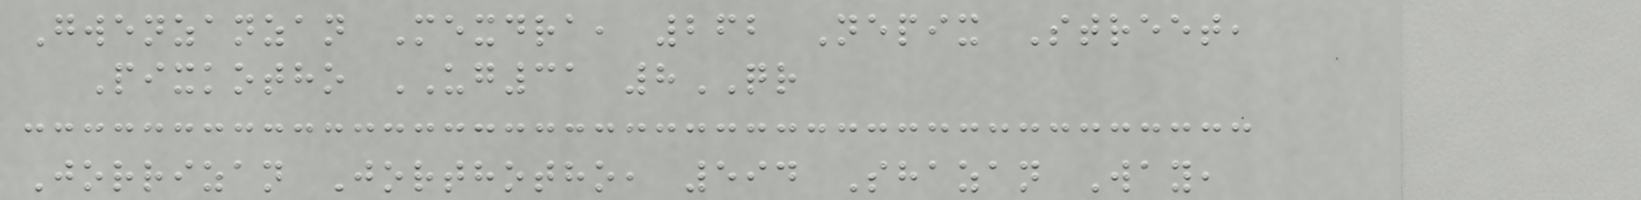Gwenzanzan Mexdra, 262 Nepix Street,
Pixkotho UG31 8QR
Jorrizan Jorthotho, 594 Shazan Way,
